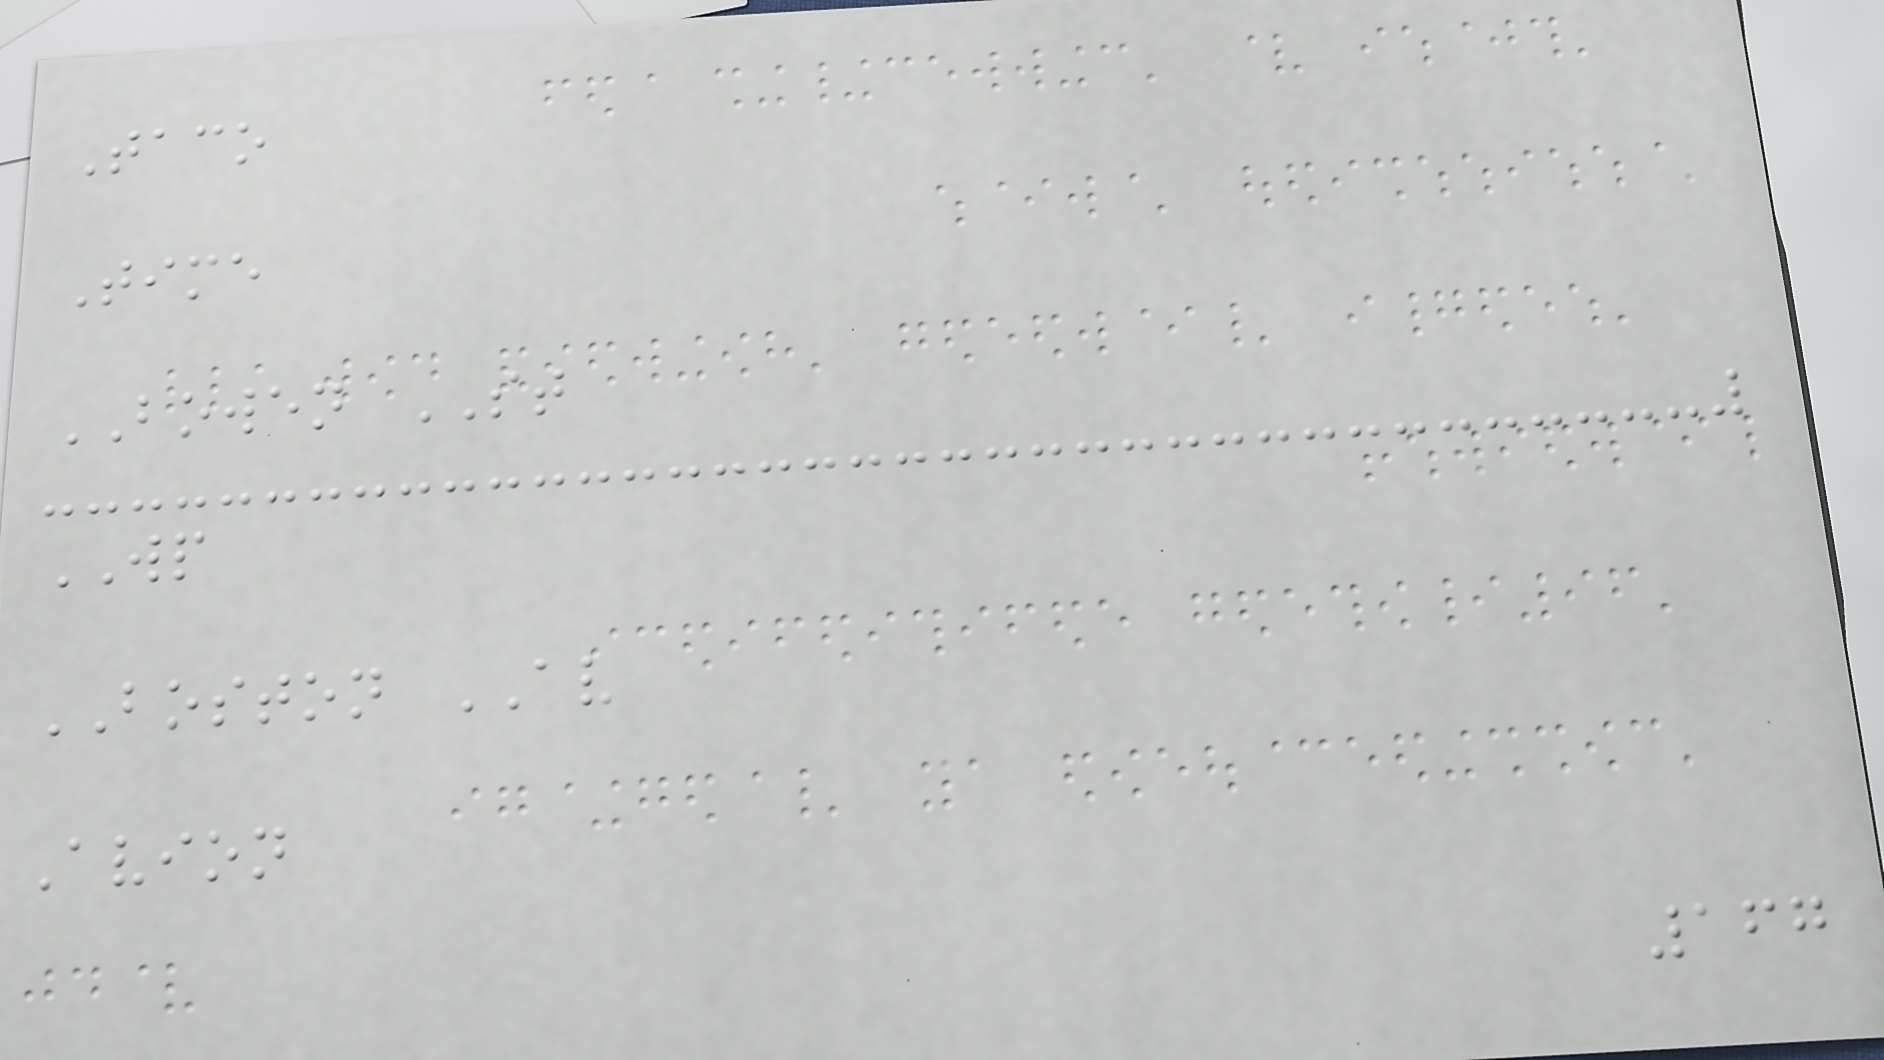Taco
Time
BOWEN ST
WP
BOSTON AV
Avion
167
